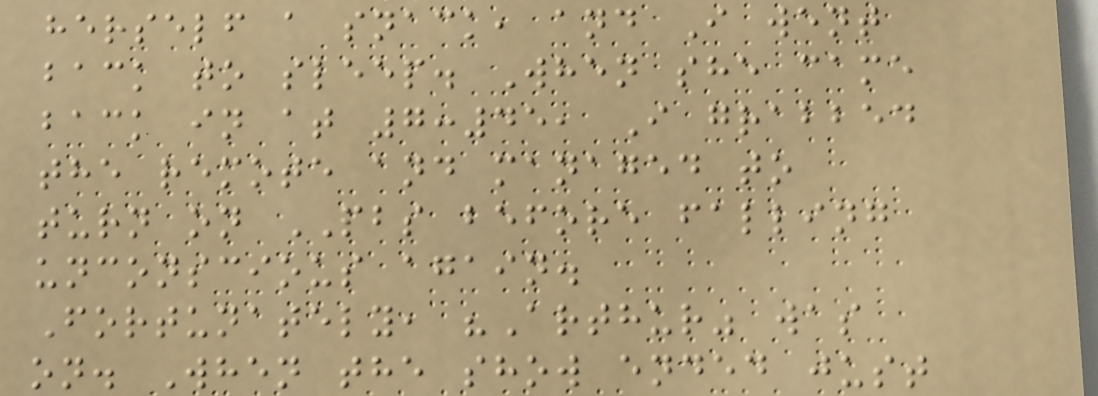herself a snack, and I went
back to sleep. When she came
back in at 7:45, I grabbed
the remote and managed to
turn on PBS before falling
unconscious again.
Fortunately, "Arthur" was
on. When the show ended just
